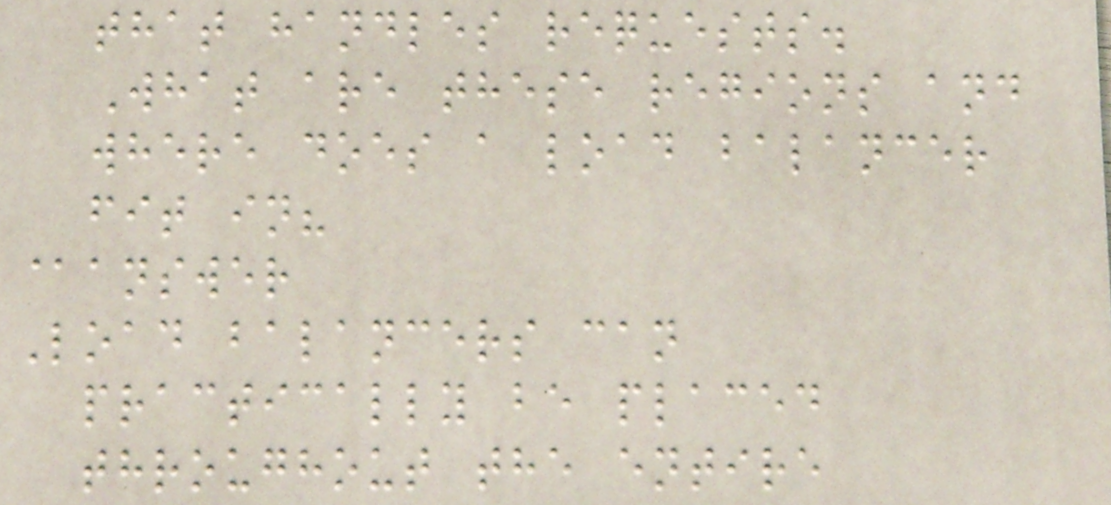that handles requests.
What are these regions and
where does a load balancer
fit in?
@answer
Load balancers can
practically be placed
throughout the entire
